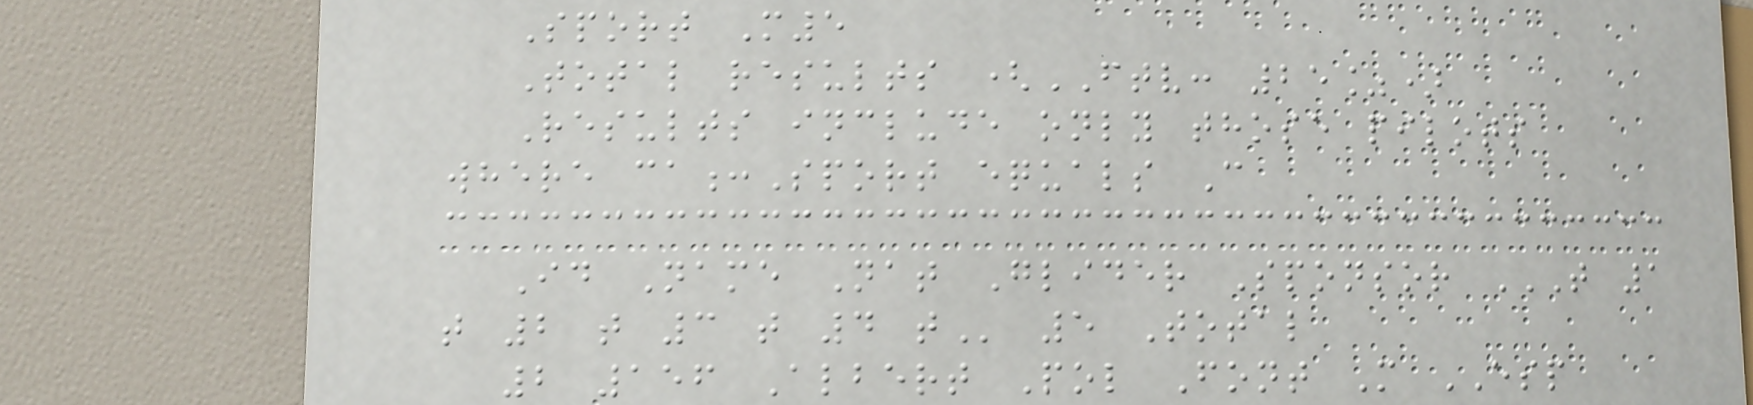Sport M5
Total results (FTV: 25%)
Results include only those pilots
where ca:Sport equals C
Id Name Nat Glider Sponsor T 1
T 2 T 3 T 4 T 5 Total
2 156 Albert Pol Font M ESP
